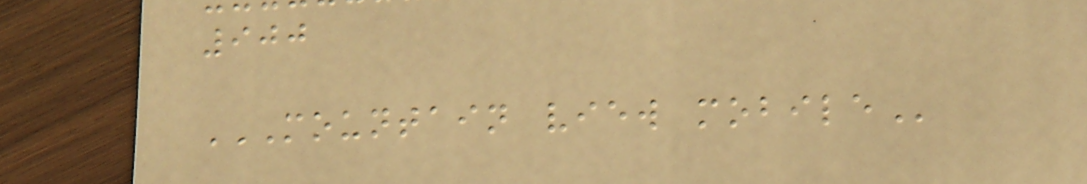900
MOUNTAIN VIEW MOBILE
